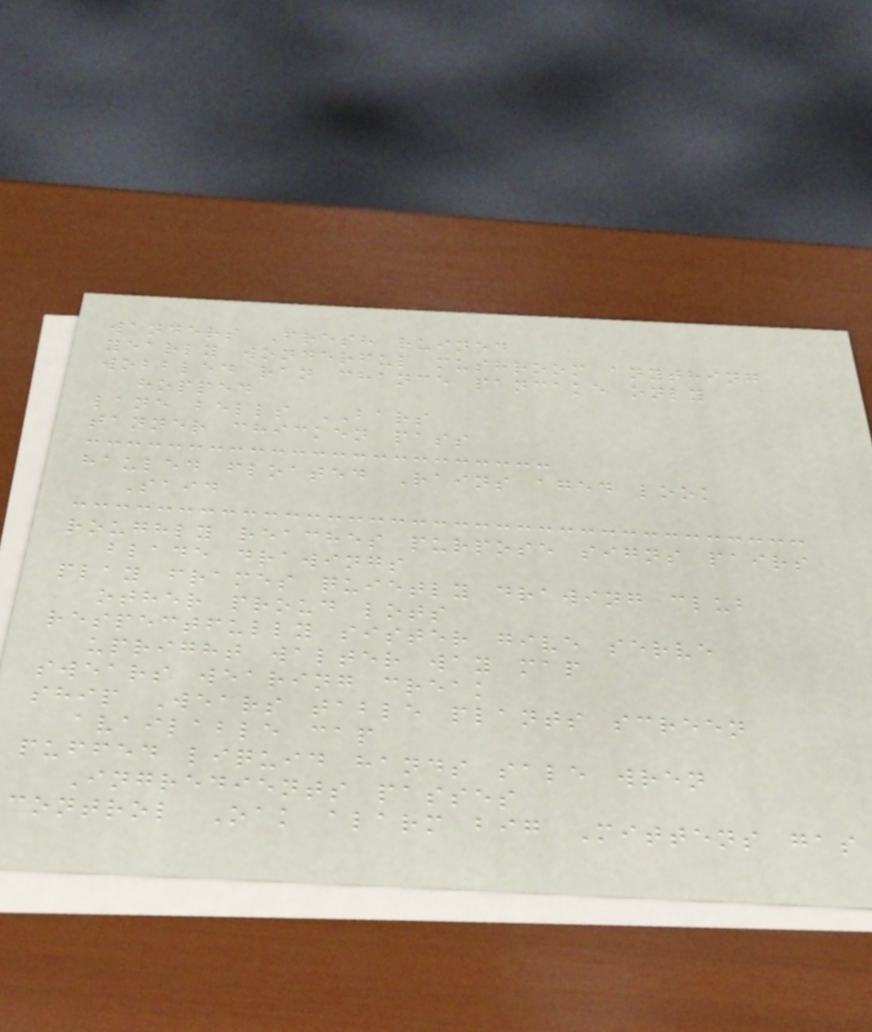wanders Fresh ruined
yearly wonderful mushroom anything
wobbled ran chance pancake only
hopped
lane bells BARS
tanner chicken pass
hauled floated Rains aged look
Said
roughly reaches purpose signs pairs
blade drawings
play frames quietly drawing club
other proud lots
respectfully sister give serve
upright walter way map
swears wearing creak
ship Wears table plants screen
available cap
puffed liquid hands sale wren
Ingredients passes
control Oak alarm big Mittens gas
